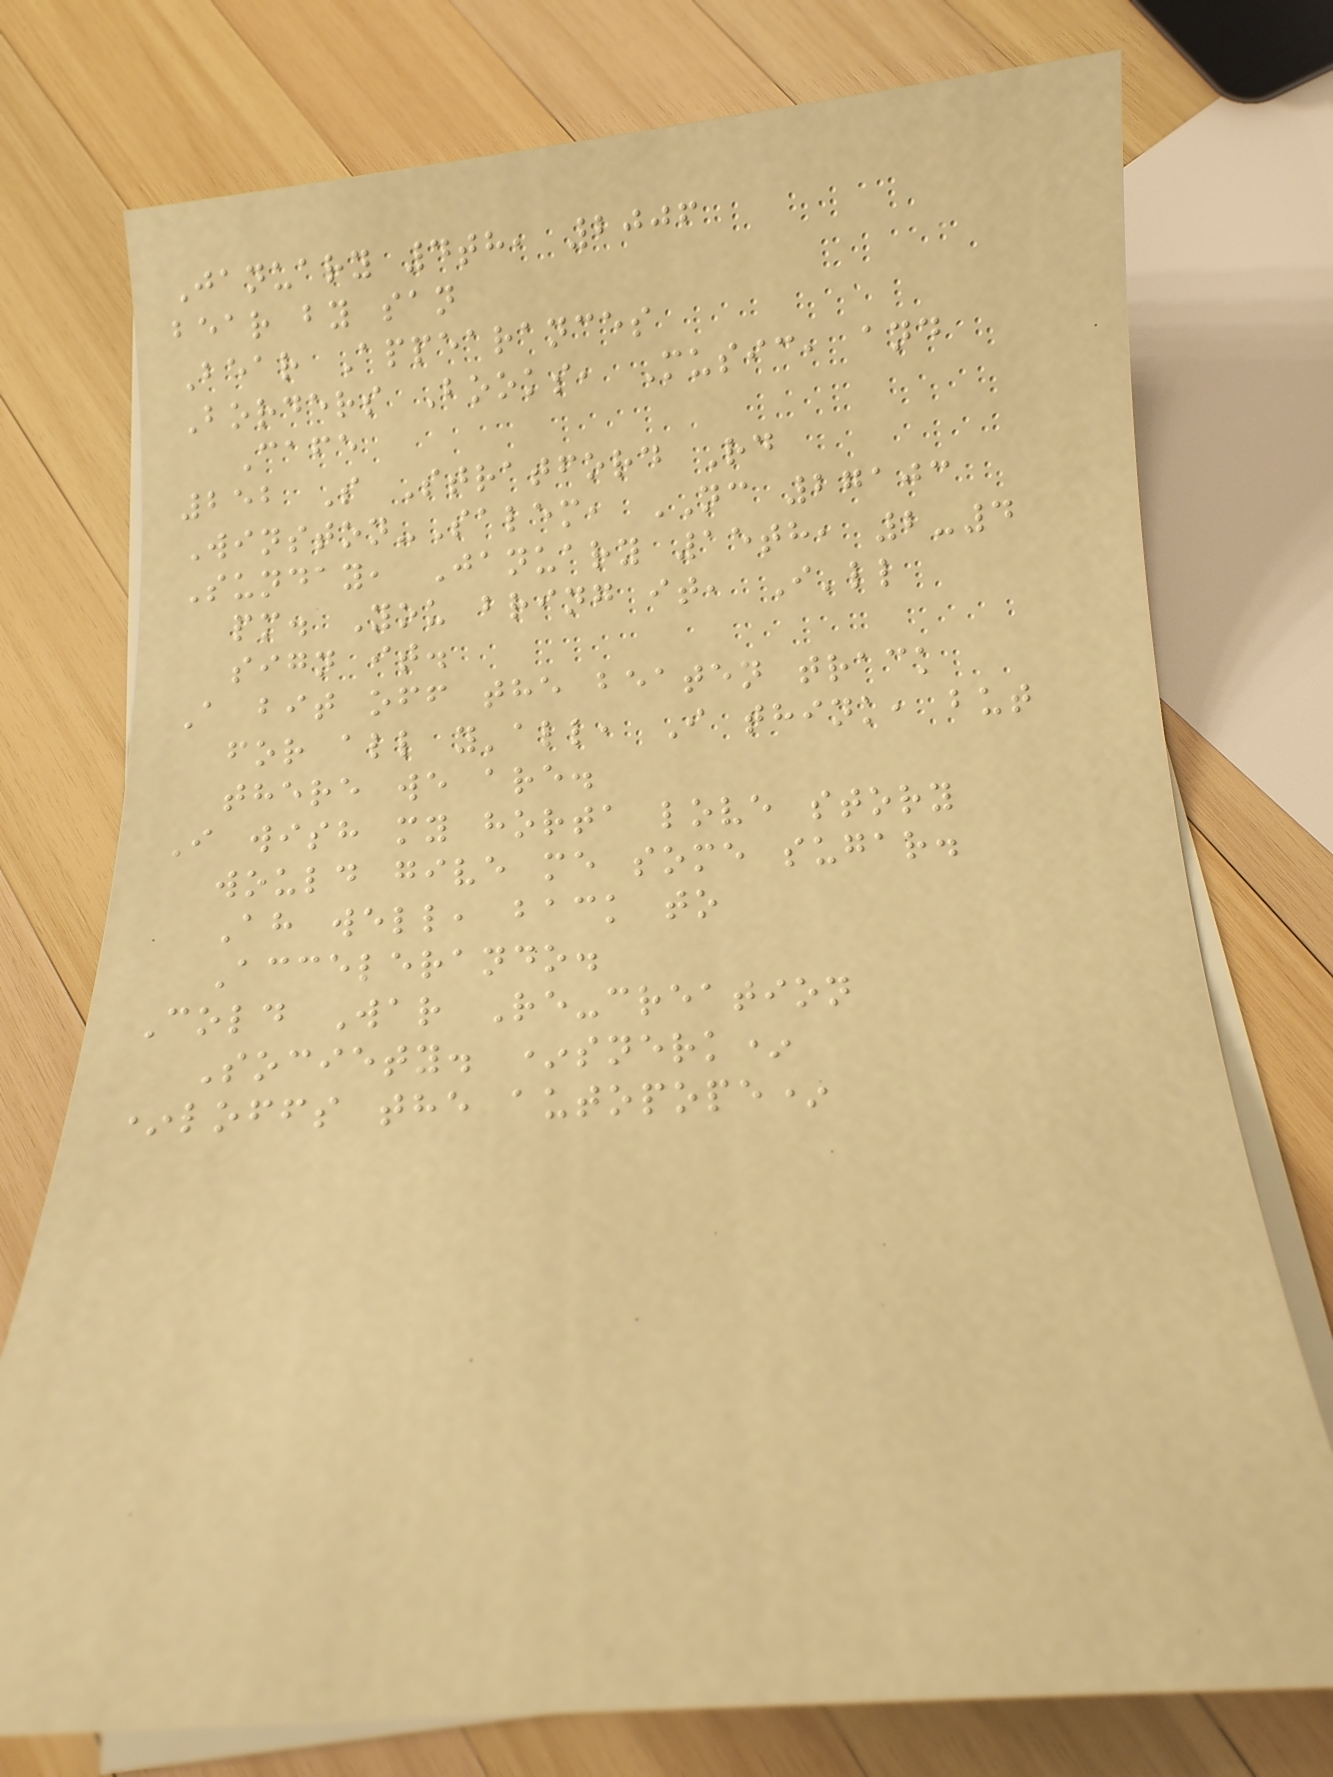January 4th, 2006
bear by san
Bear Appearances
Borders Books, Music, and
Cafe
252 S Stratford Rd
Winston-Salem, NC 27103
Sunday, January 15th, 2-4
pm. You bring it, I'll
sign it.
A bit off the beaten track
for all y'all, I think, but
there we are.
I wish my horta love story
would give me some sugar.
Ah well, back to
Accelerando.
Cold War Re-creation
Society. *snerk*
*loffs the autopope*
